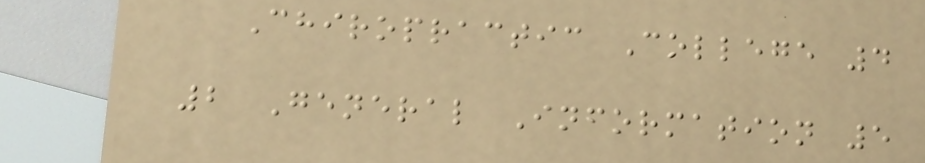Chiropractic College 4
2 General Information 5
